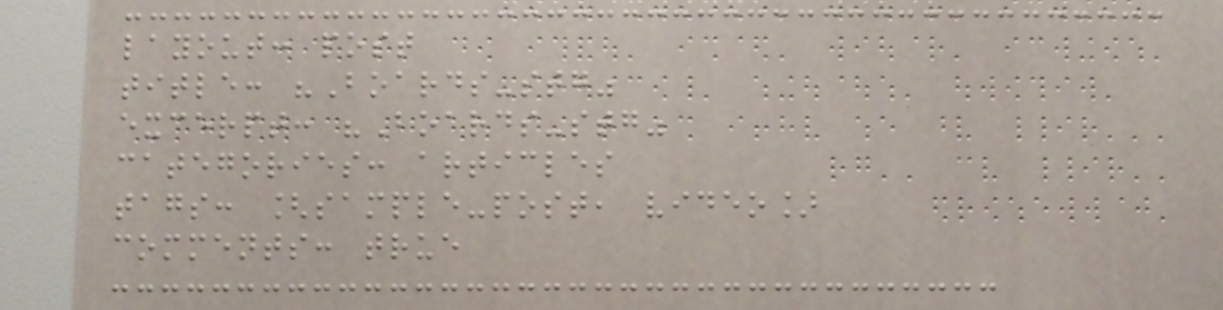layout: post
title: "Boards-stg"
excerpt: "Boards-stg"
categories: articles
tags: [sample-post, video]
comments: true
